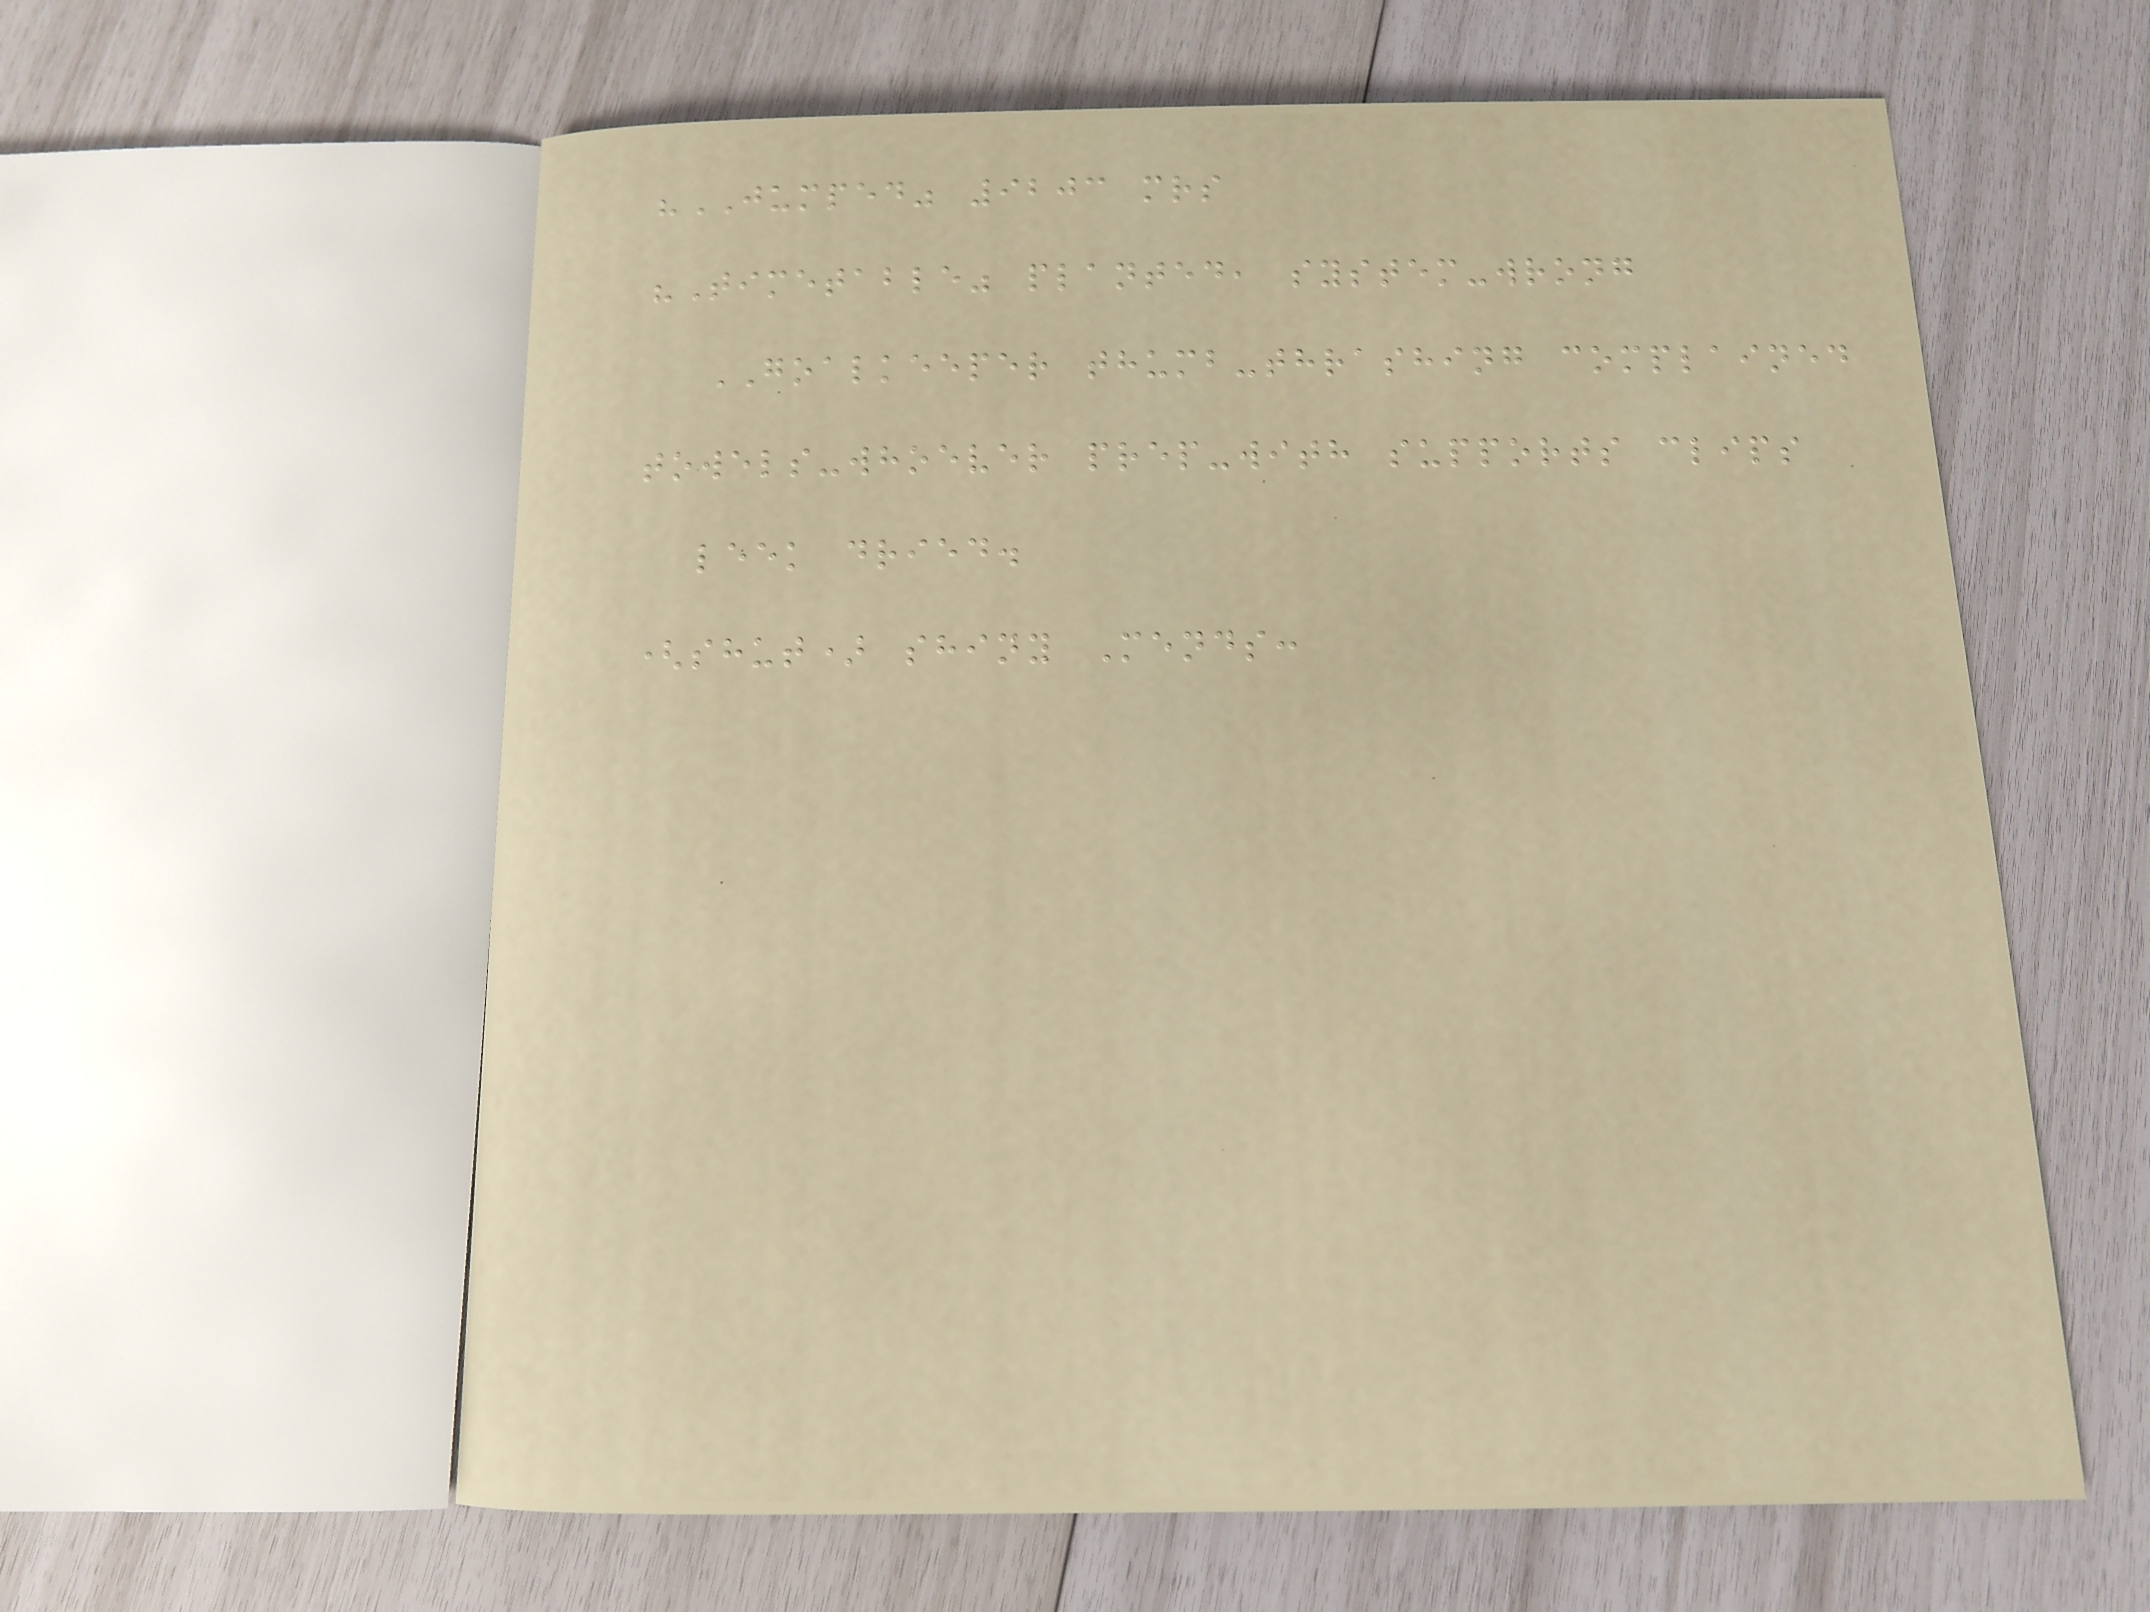"JUMPED" 9203 mrs
"Timetable" planted, system-wrong
GOALKEEPER thumb-thrashing complained
towels-whoever prep-with supports clips
leek dried.
(shut) shiny Mends:
